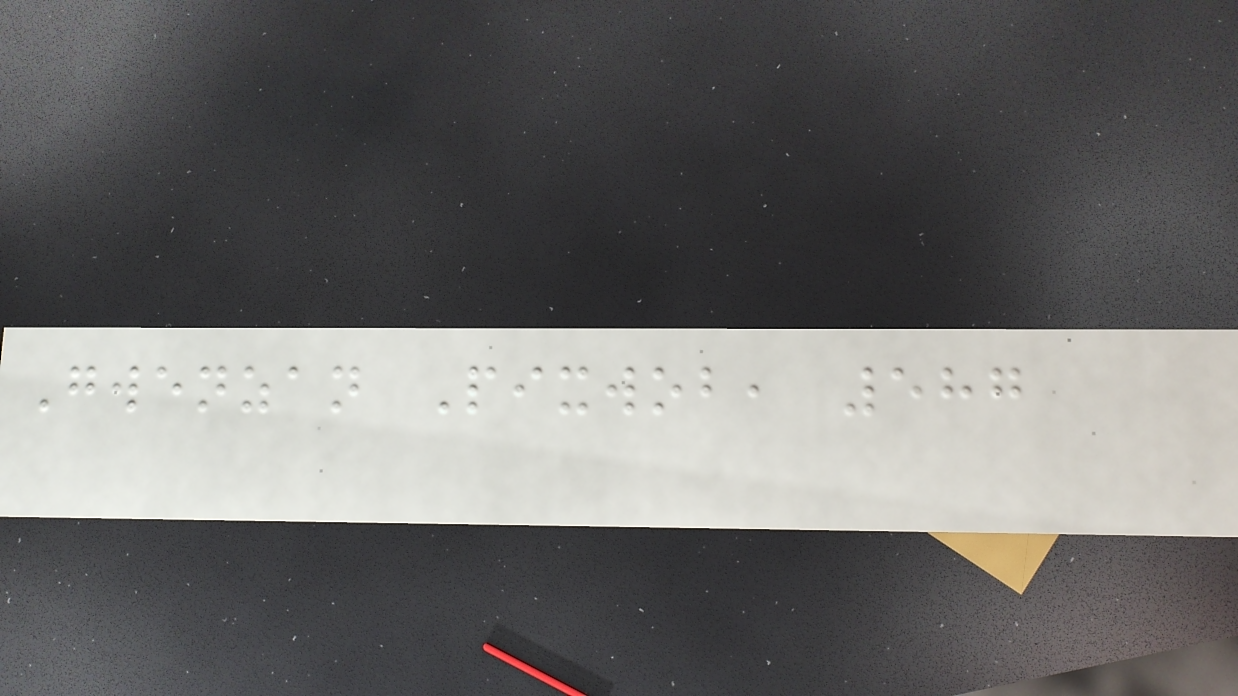Gwenzan Pixwob, 587
